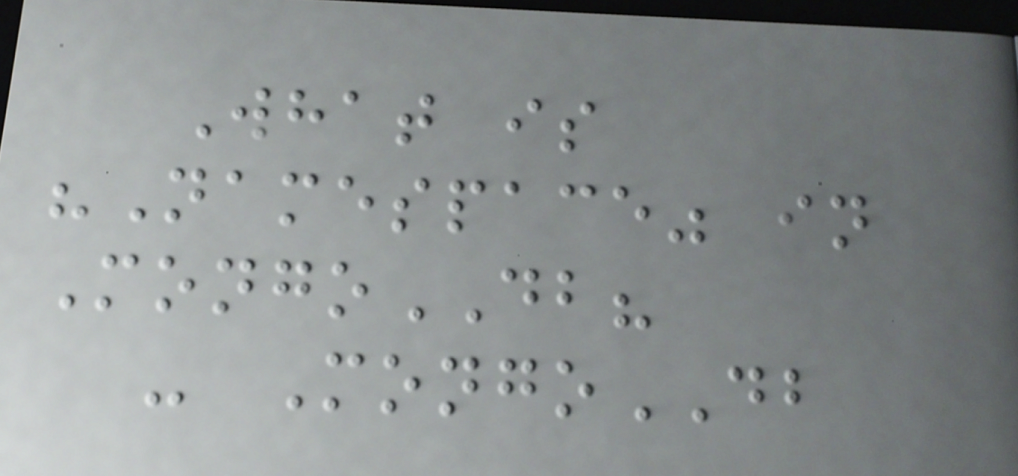What is
"Namespace" in
MongoDB?
- MongoDB
